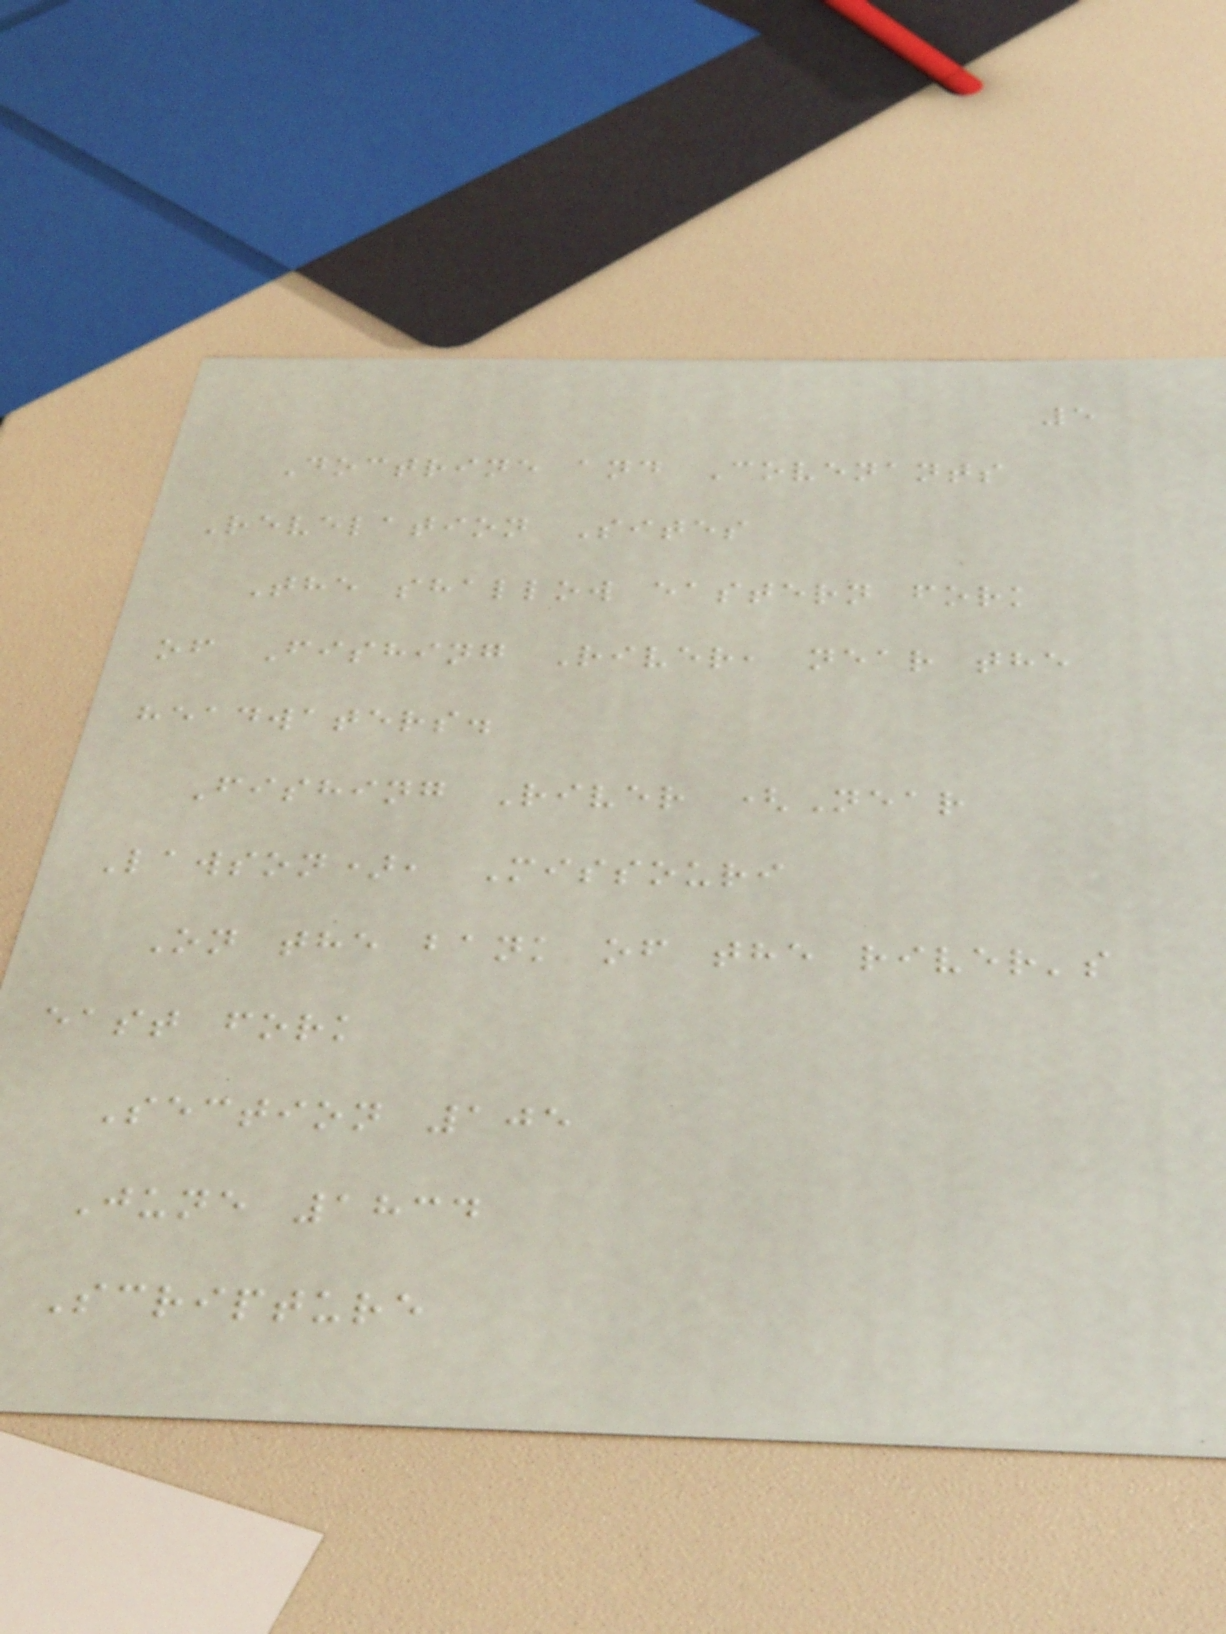5
Doctrine and Covenants
Revelation Sites
The shallow eastern fork
of Fishing River, near the
headwaters.
Fishing River (Near
Lawson), Missouri
On the bank of the river's
east fork
Section 105
June 1834
Scripture
